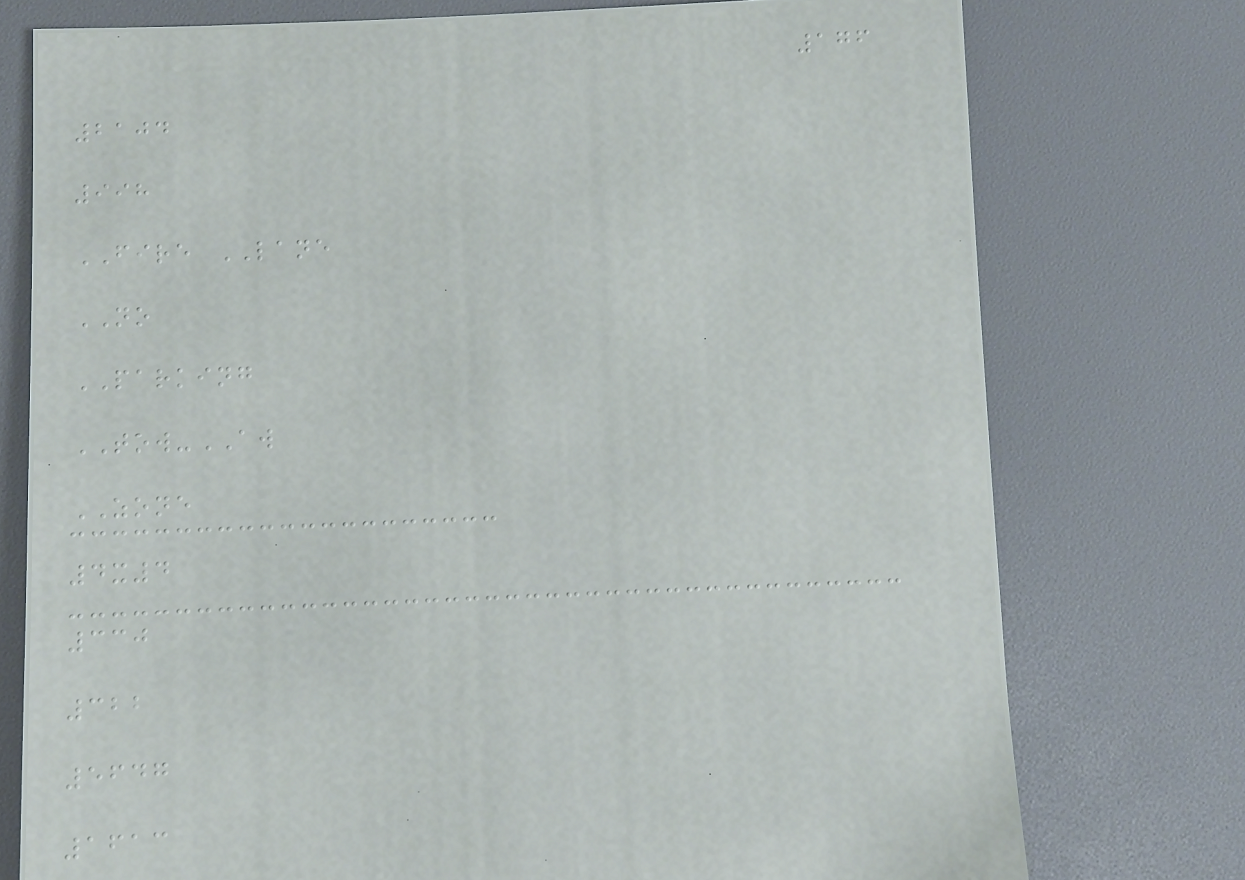176
2104
998
FIRE LANE
NO
PARKING
TOW-AW
ZONE
4x4
330
322
5647
1613
